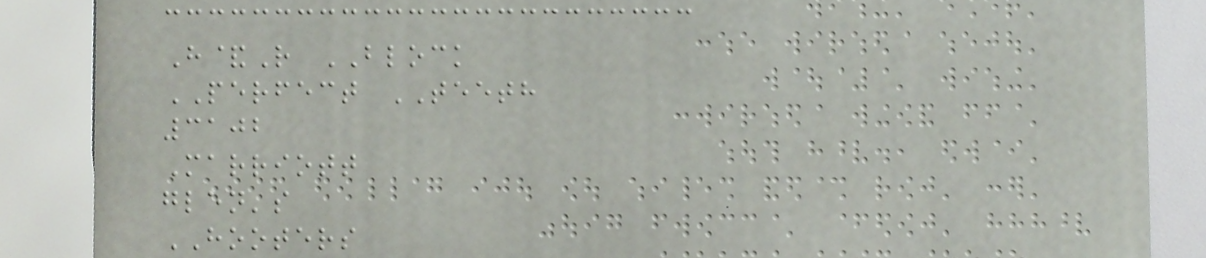H&R BLOCK
PERFECT TEETH
3102
Marriott
glen's
HOOTERS
